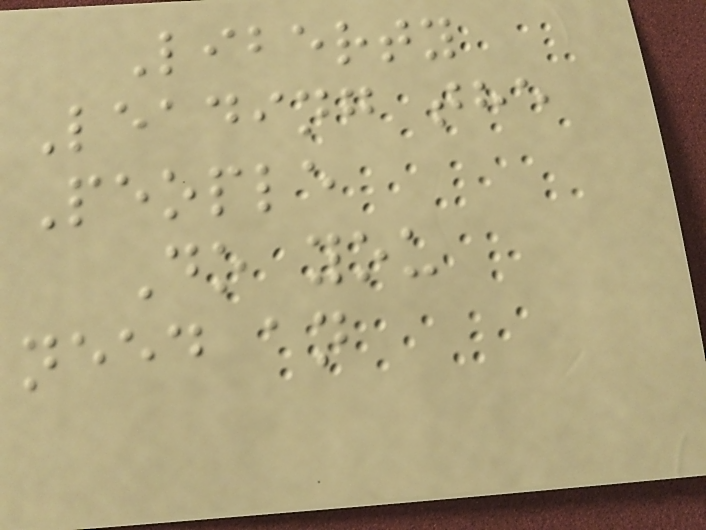Liberty
Leading the
People
Do you
need an
